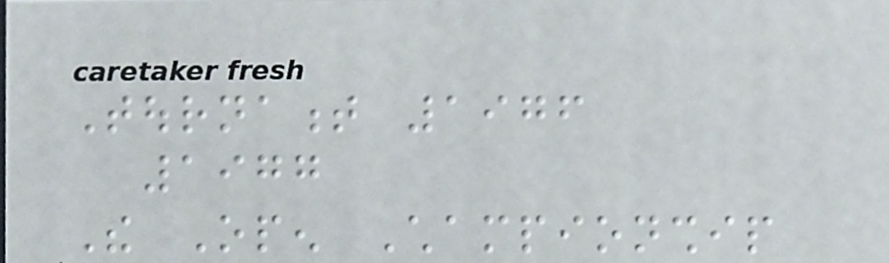Tournament 1976
1977
The Open Championship
